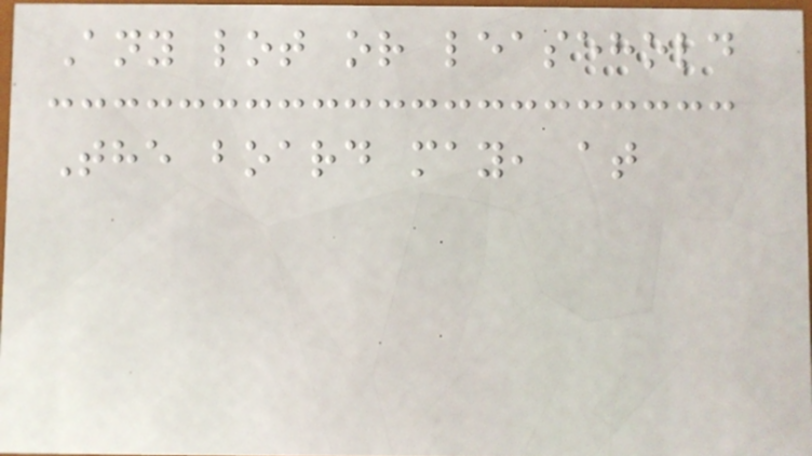Any lot or leasehold
The board may, at
